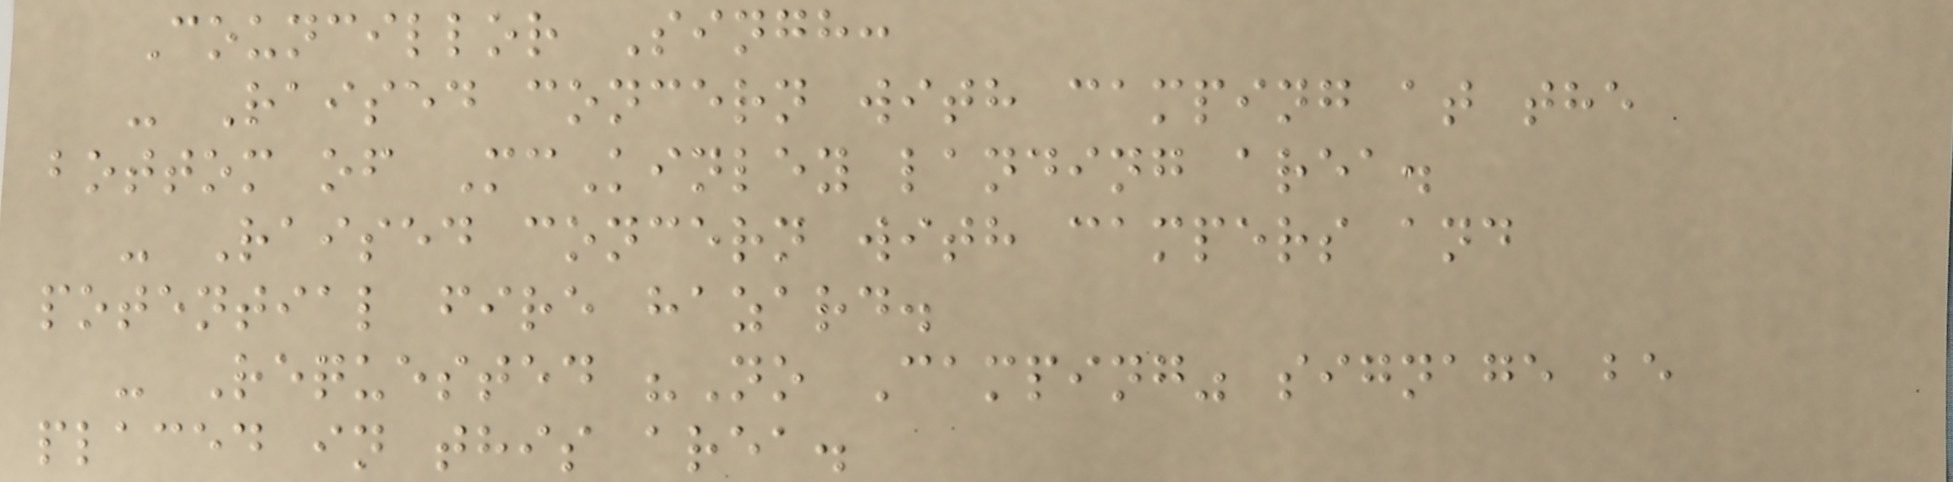Councillor Singh:
- Raised concern with camping at the
bottom of McKinley landing area.
- Raised concern with campers and
potential fire hazard.
- Requested "No Camping" signage be
placed in this area.
